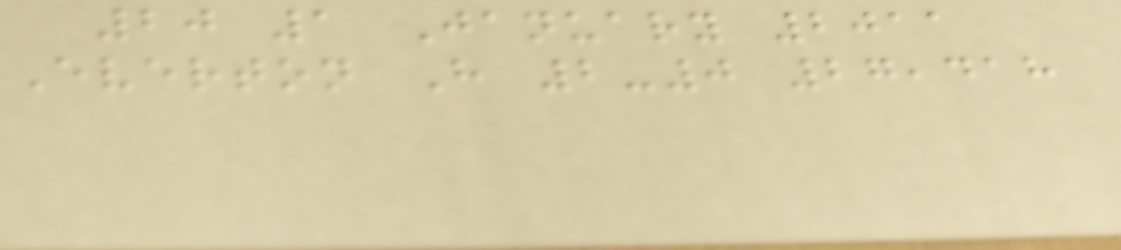20 1 January 2011
Everton H 2-0 27,418
